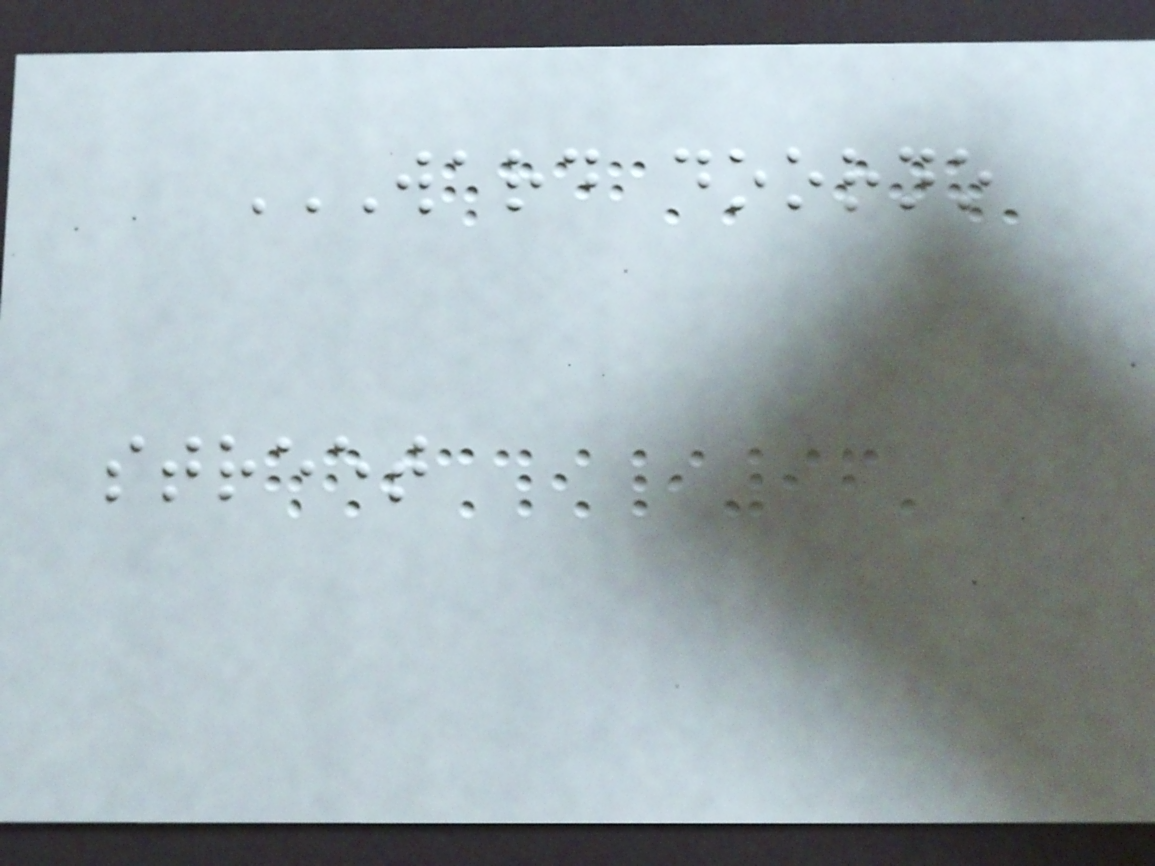WARD DOORNO
STREET
